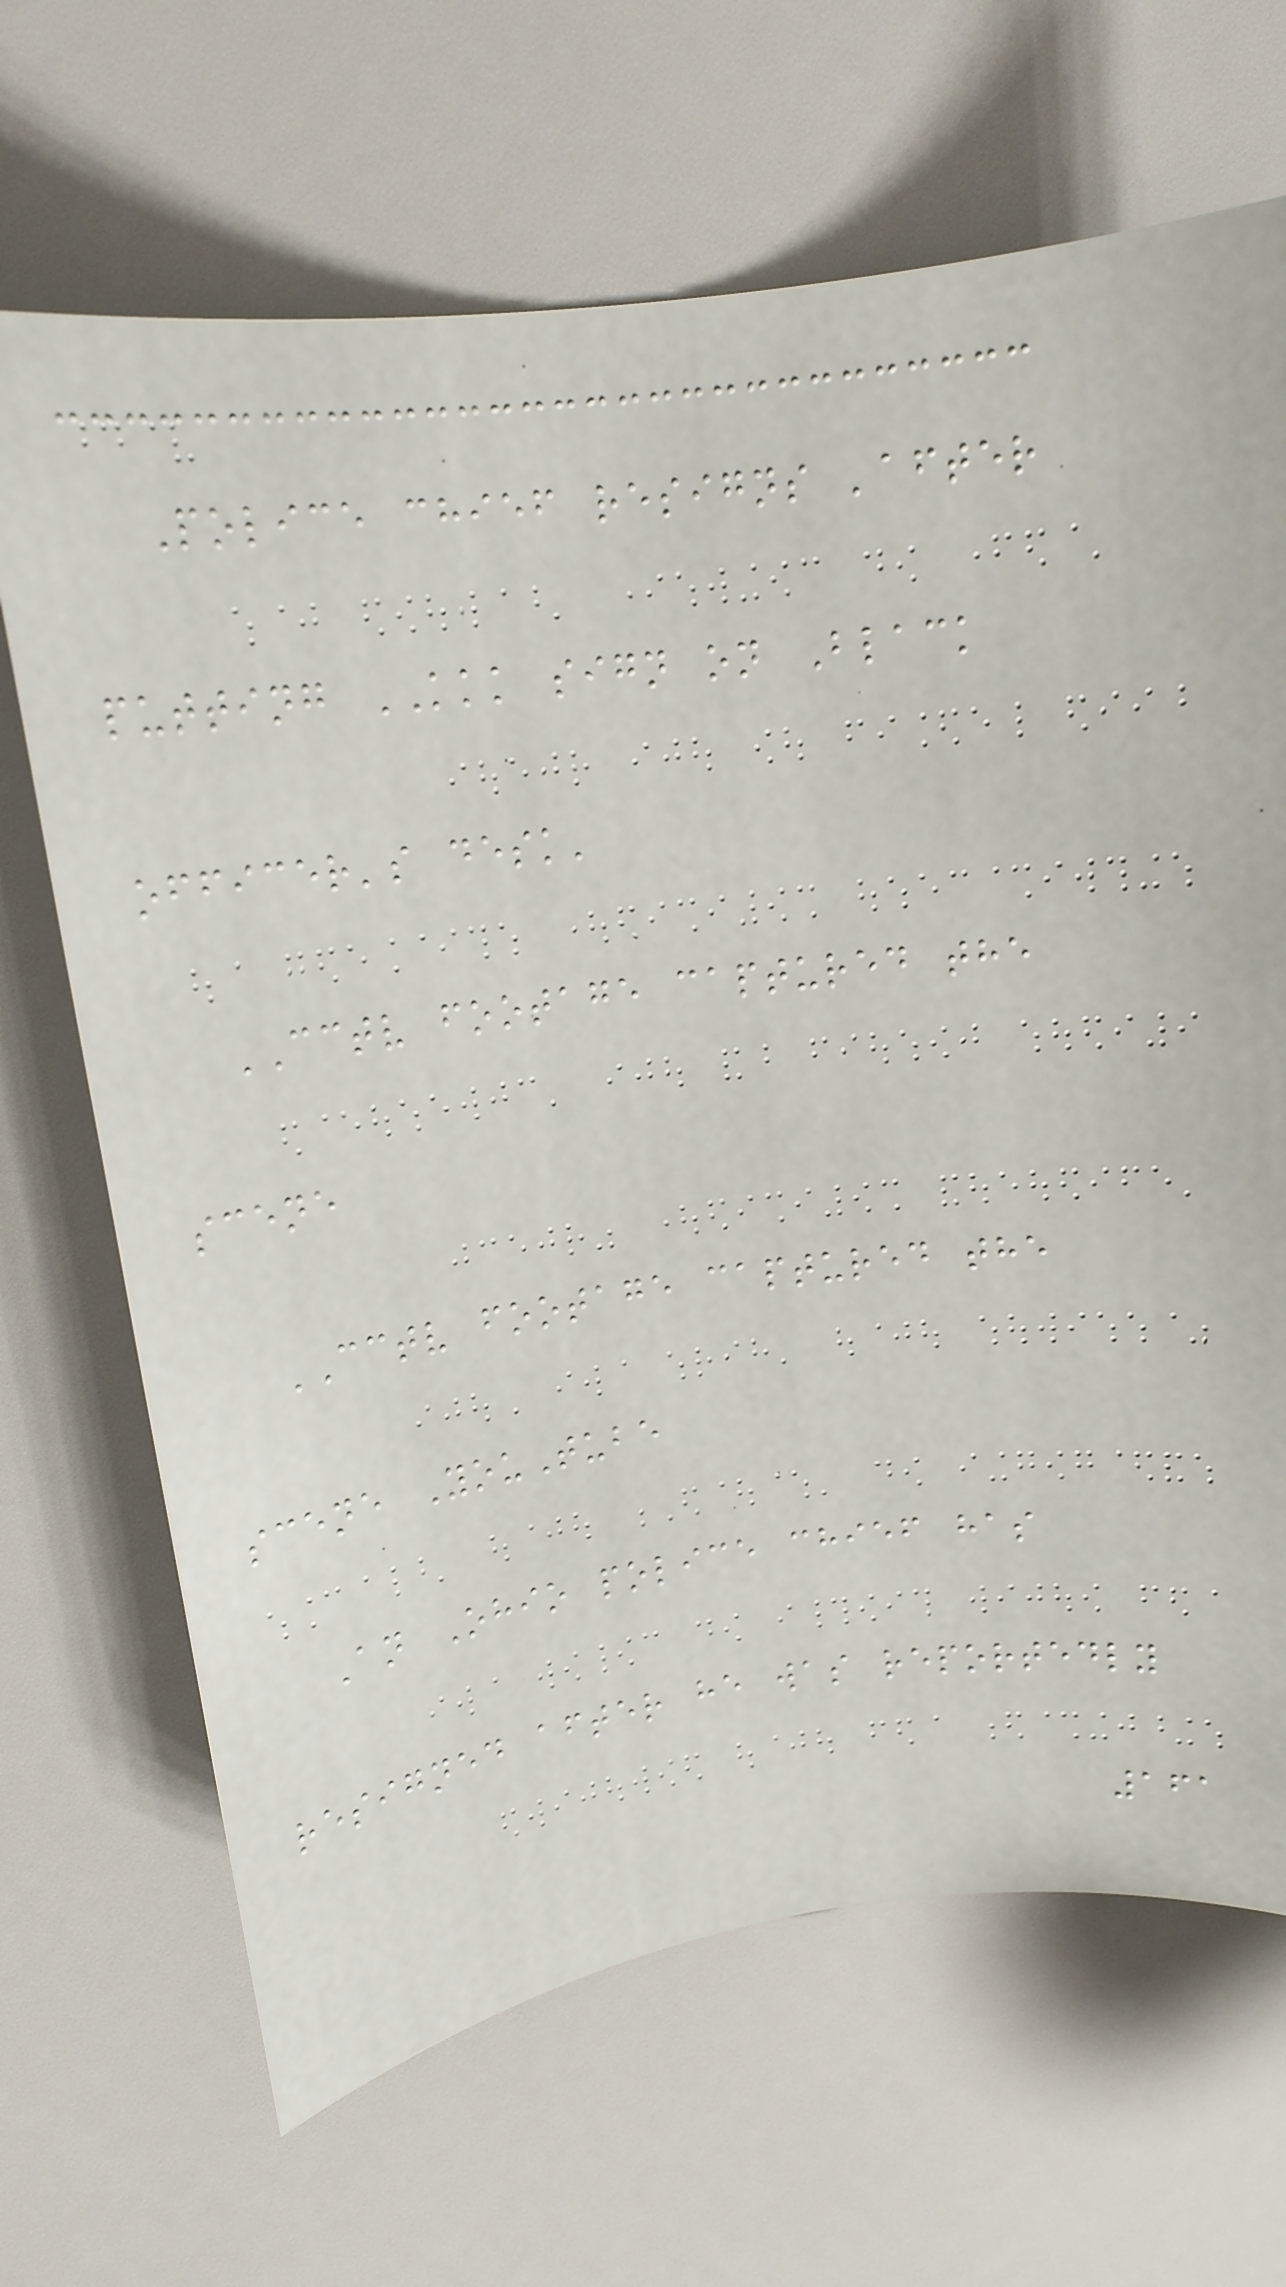Police chief resigns 'after
putting KKK sign on Black
officer's desk'
CCTV footage captured the
scene
CCTV footage captured the
scene YouTube
An Ohio police chief has
resigned after he was reportedly
161
